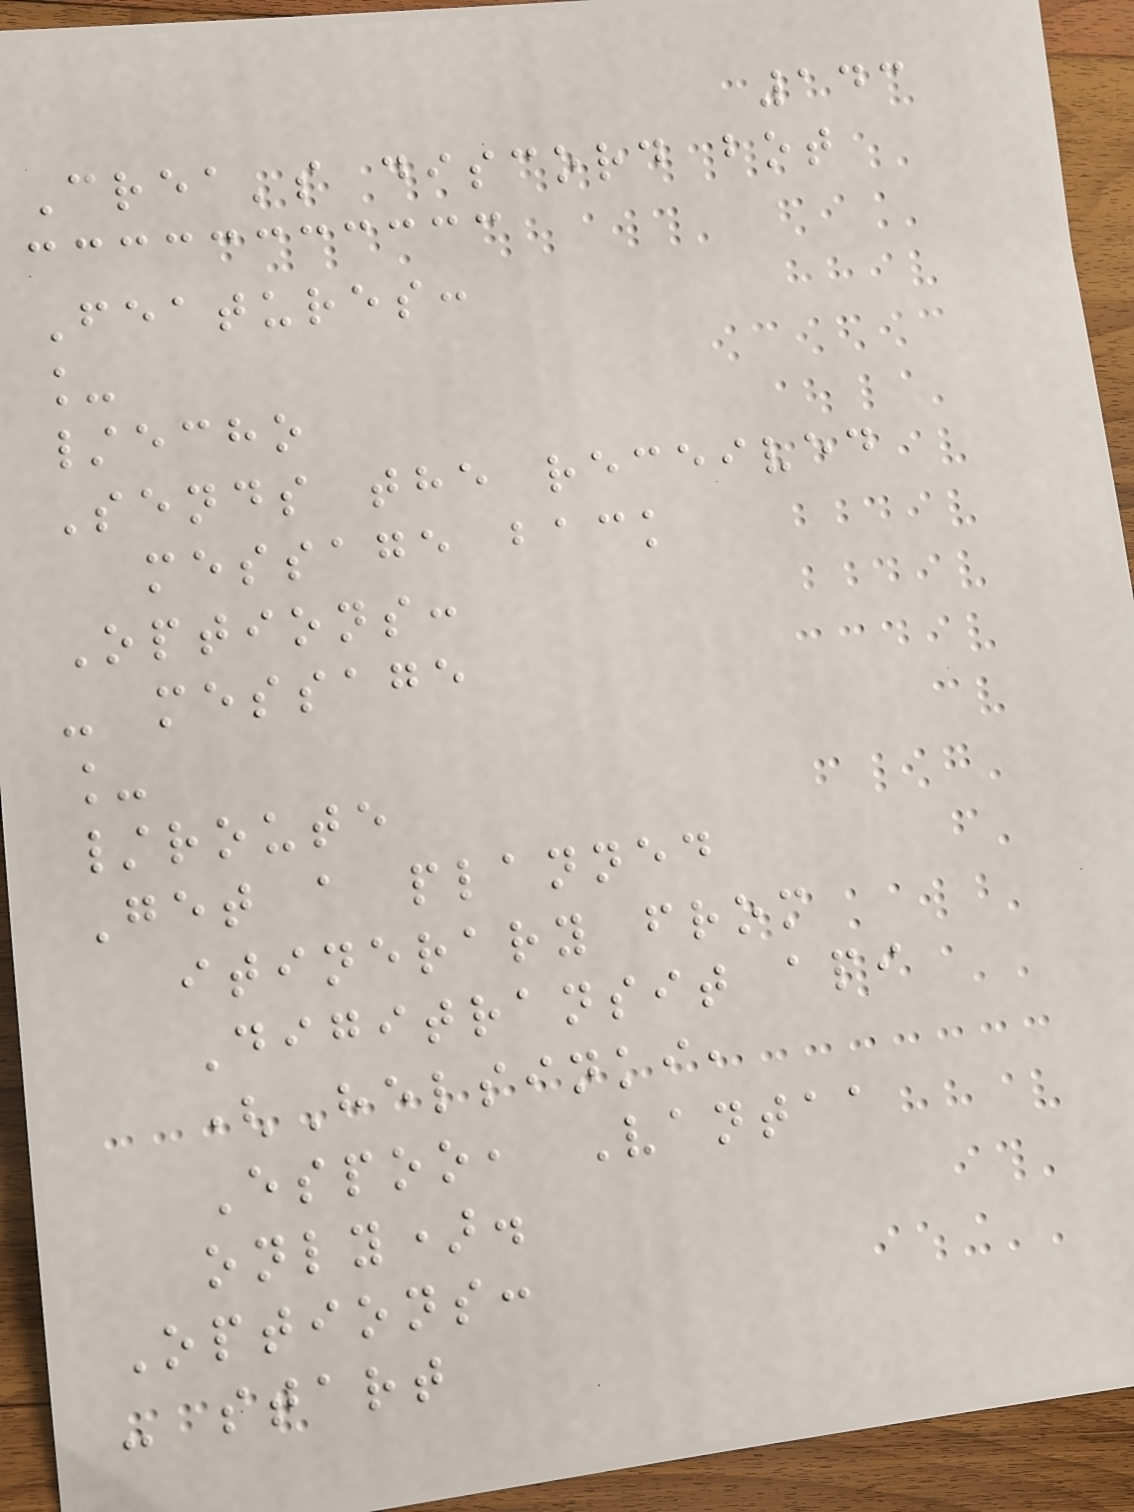143
Crea's discord bot
Features:
_
/echo
Sends the received
message back
Options:
- message
_
/route
Get a planned
itinerary from
Digitransit api
(Helsinki,
Espoo, Vantaa
only).
Options:
- start
